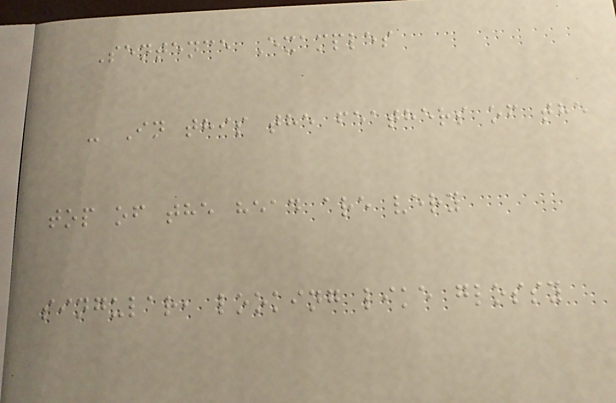Sentence Examples
- In this the feathers of the
top of the head are very
singular, looking like glossy
